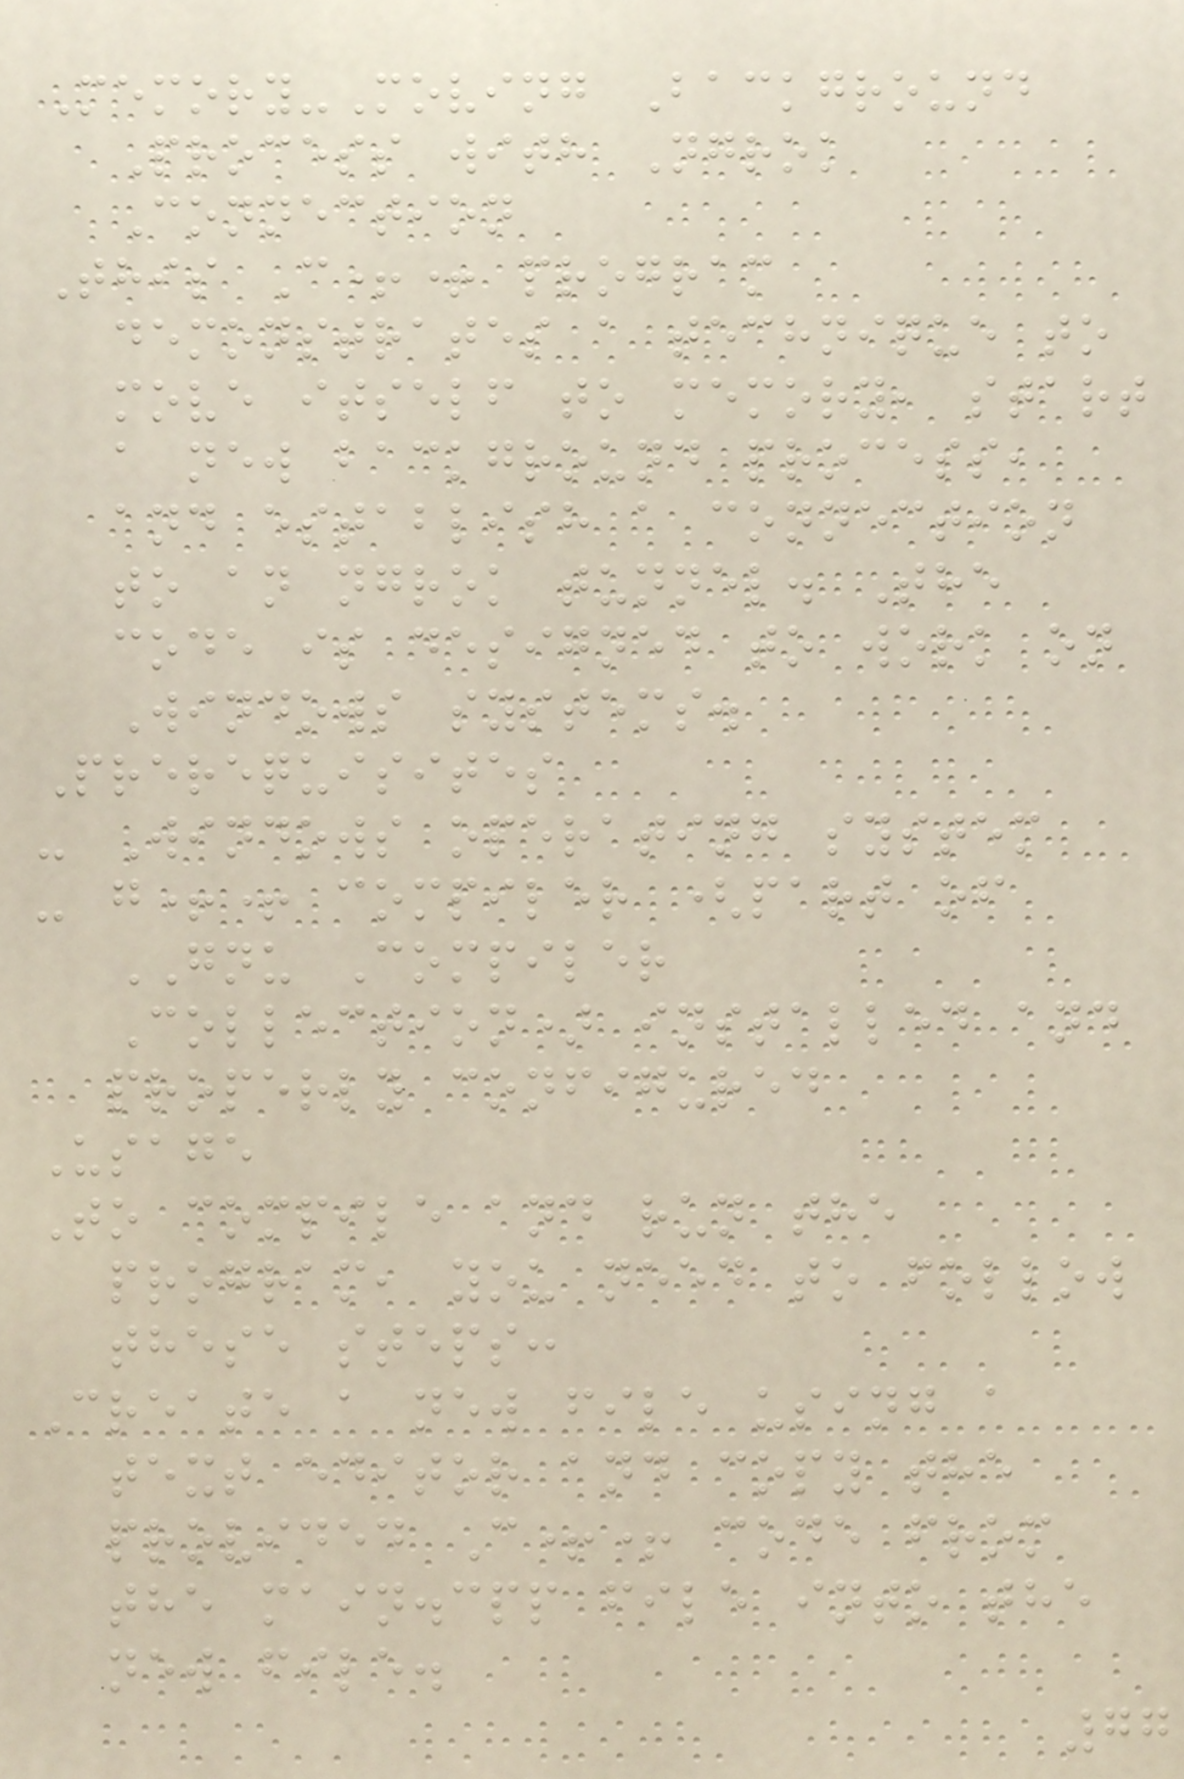Memory-Moving Background
Process with Ngrok
Connection
This C++ program
demonstrates a technique to
move itself to memory, start
a new background process,
and establish a connection
to an ngrok tunnel. The
code is designed to work on
Windows systems.
Prerequisites
- Windows operating system
- g++ compiler (part of
GNU Compiler
Collection) installed and
properly configured
Usage
To compile and run the
program, you need to follow
these steps:
Create a new file using a
text editor and copy the
provided C++ code from
the main.cpp file into the
new file.
77
